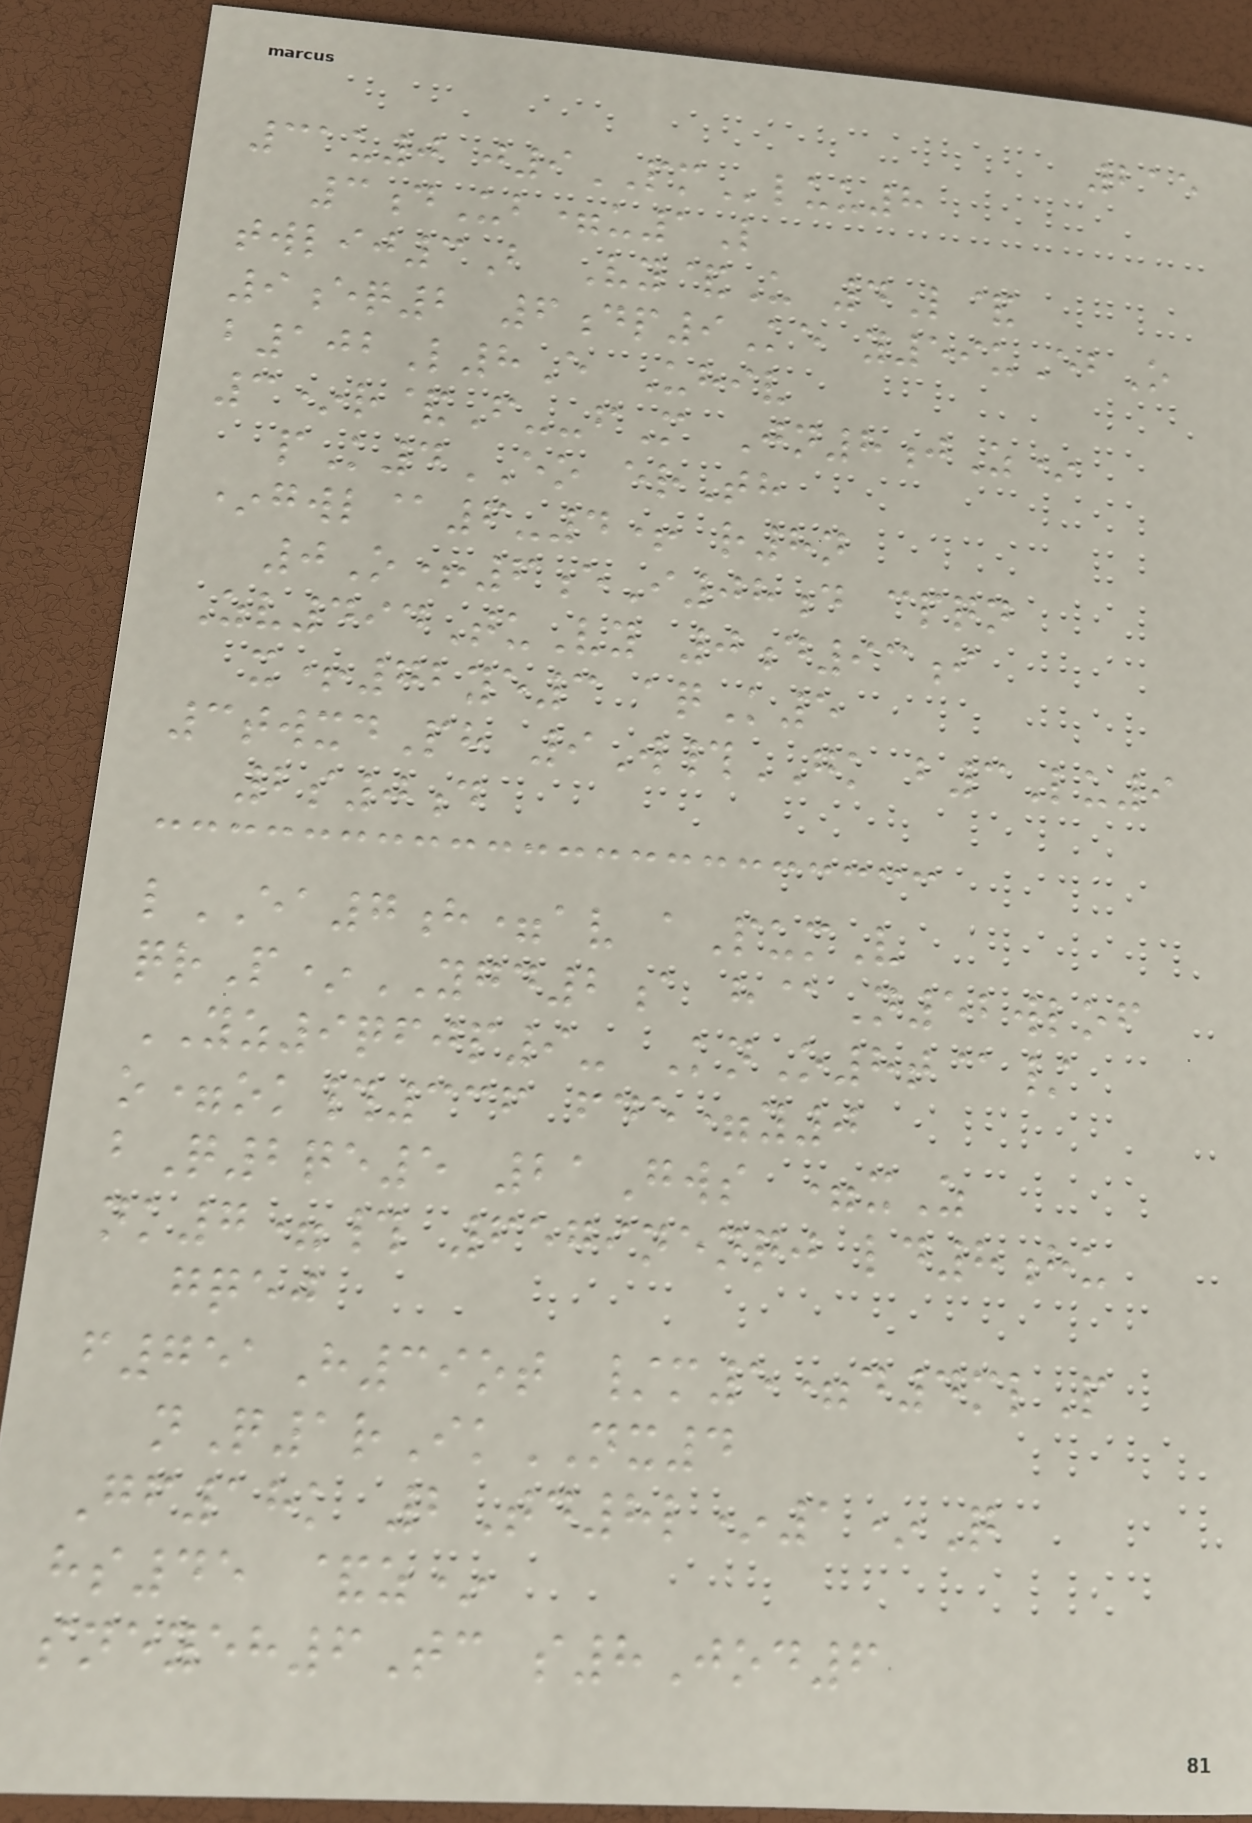215
31u0 j9PMluu8
3dUb=u1L
twlij3B Vy&U 4L&
9eq2 6dp9Ke y59uEbO
b102L8E Uhiv
3*r&F--fM Jn8jZ*
pK4EO erTh
*gwl@6-4+ r8n
0O+6eI08d cpqn
Zv494TuVy 0d93i
x+72ye3 aqK5
3twxdPh 9W#GK b3Lu9
2s0d
lEA7h=av aPumV
qrP*YGD2a h@N52wlof
YZ9qfjp9- KnO8t@/
o=ok#336 fde=y0
bQ2qe5 21Gws =xZ
nk7=# 6579nenqj ld8hu
gqej
f751H39ot /m5=d4mlP
nQ1rIkNX4
Gf18k 2Td8l*1*Q
hs45 &z*
sneyeh6Tc s8Jod6
